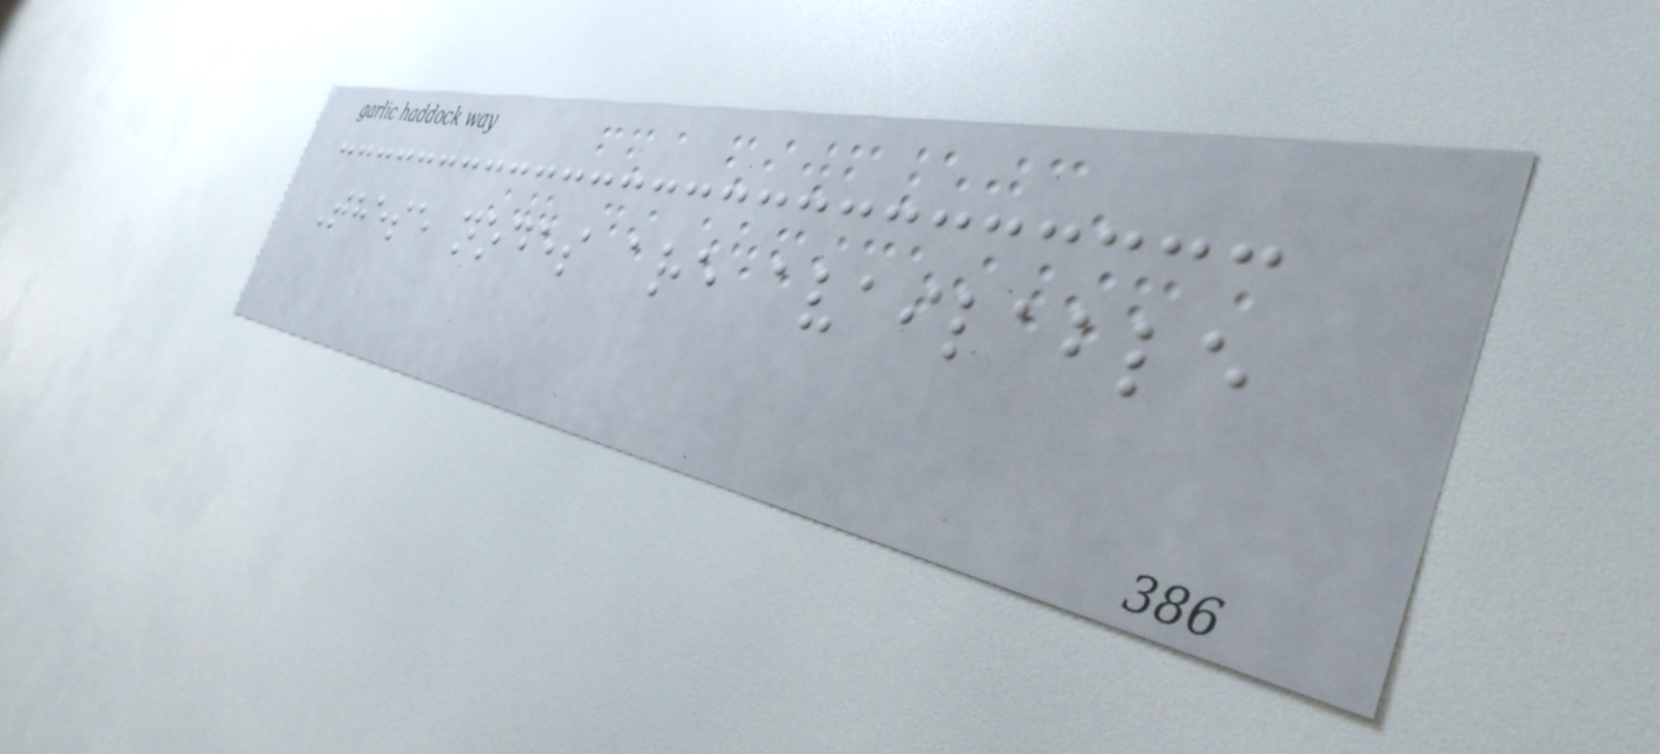These nodes are available
